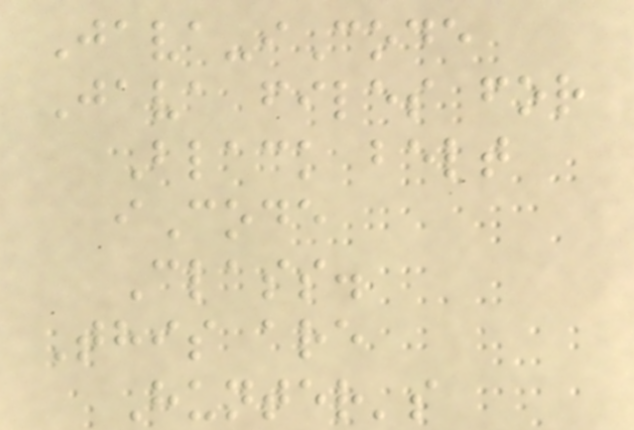Java-iCode
Java files for
Black belt
iCode
Class.
This are
Hunter's
